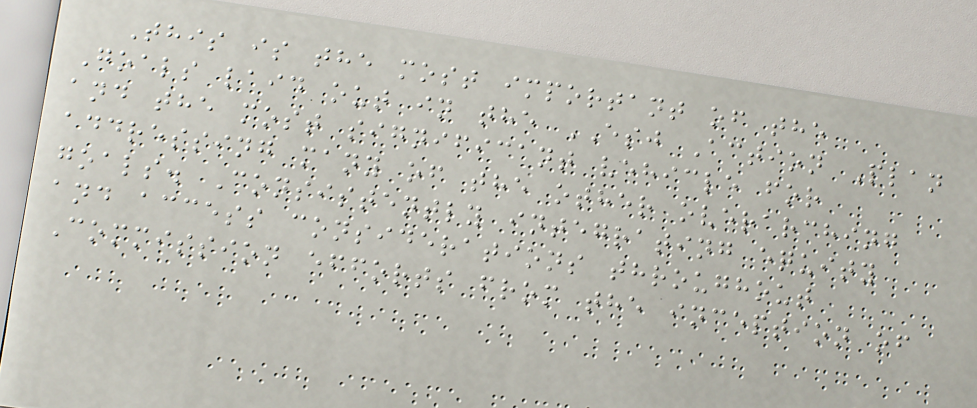This is the most important of the
Goals laid out in the ESJ Action Plan
and the most significant vehicle for
addressing many of the other overarching
goals. Consistently integrating equity
and access considerations throughout
Commission efforts from the inception of
